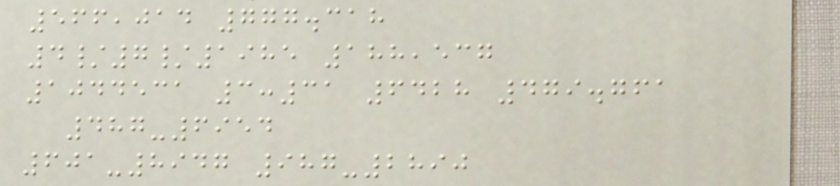566,014 777.318
4/7/1985 188,537
1044531 3:31 6428 479.761
487-6954
601-8947 987-2890
